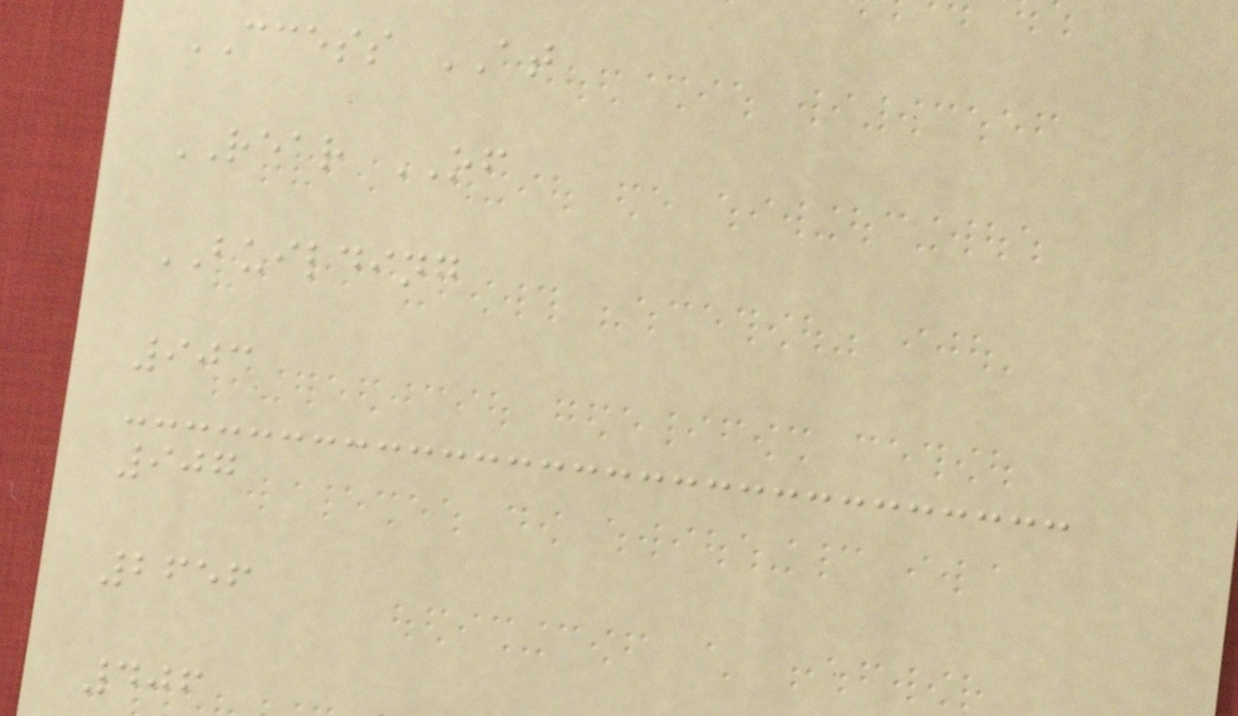CCESS AT
REAR OF
BUILDING
903
907
2656
406
